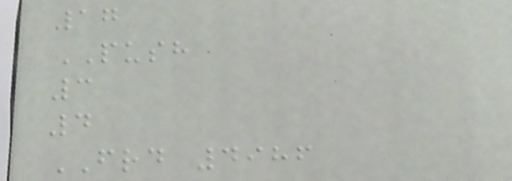17
PUSH
3
4
FRD 4986
